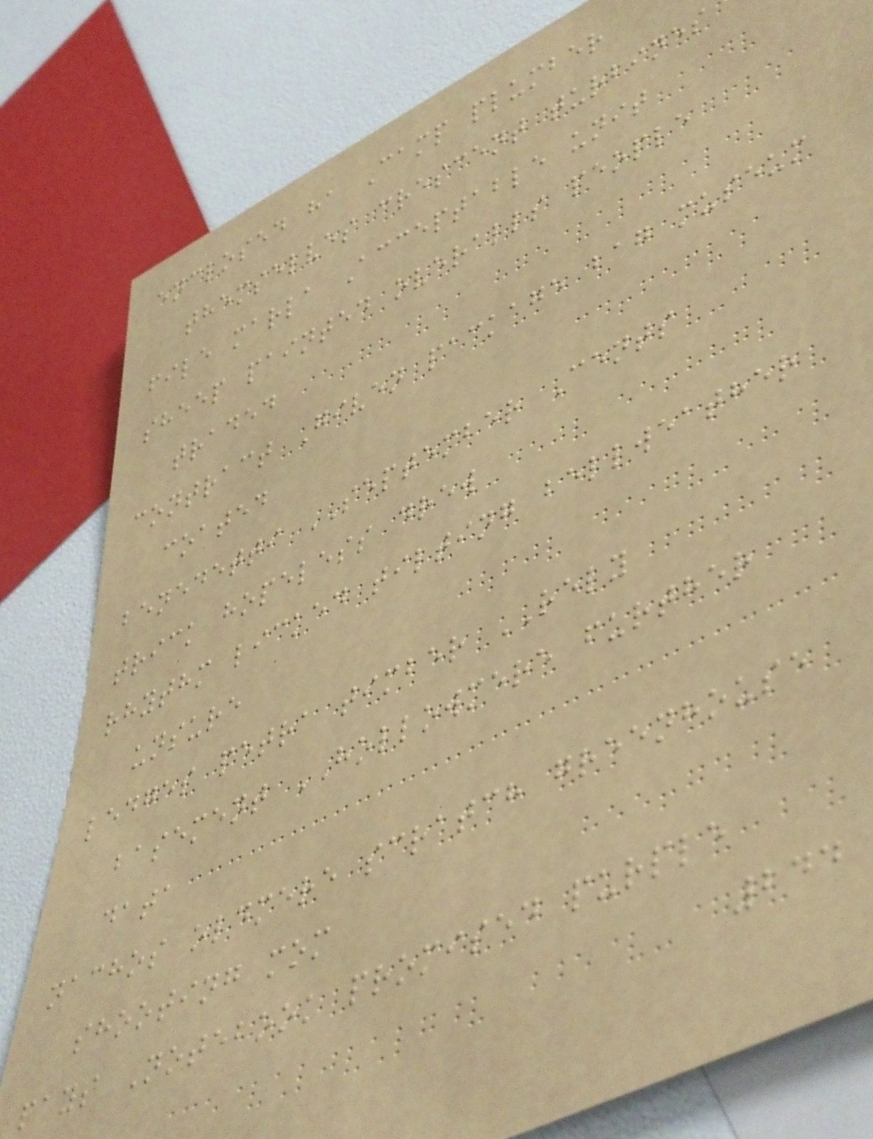enclosed ha Camp plumber
themselves crescent turbines
file marla Acceptable unit
sheep painted overalls people
traded
contract Given package bag museum
coated
benedetti SEPTEMBER Cents
trick hopeless drew
rhythm licked tilting bellweather
unsure
ledges petra timber RELY
basement HOLLOWMERE further
data
nachos oldmere scratch greenhouse
shooting mom
pays Notebook promised purple
244
